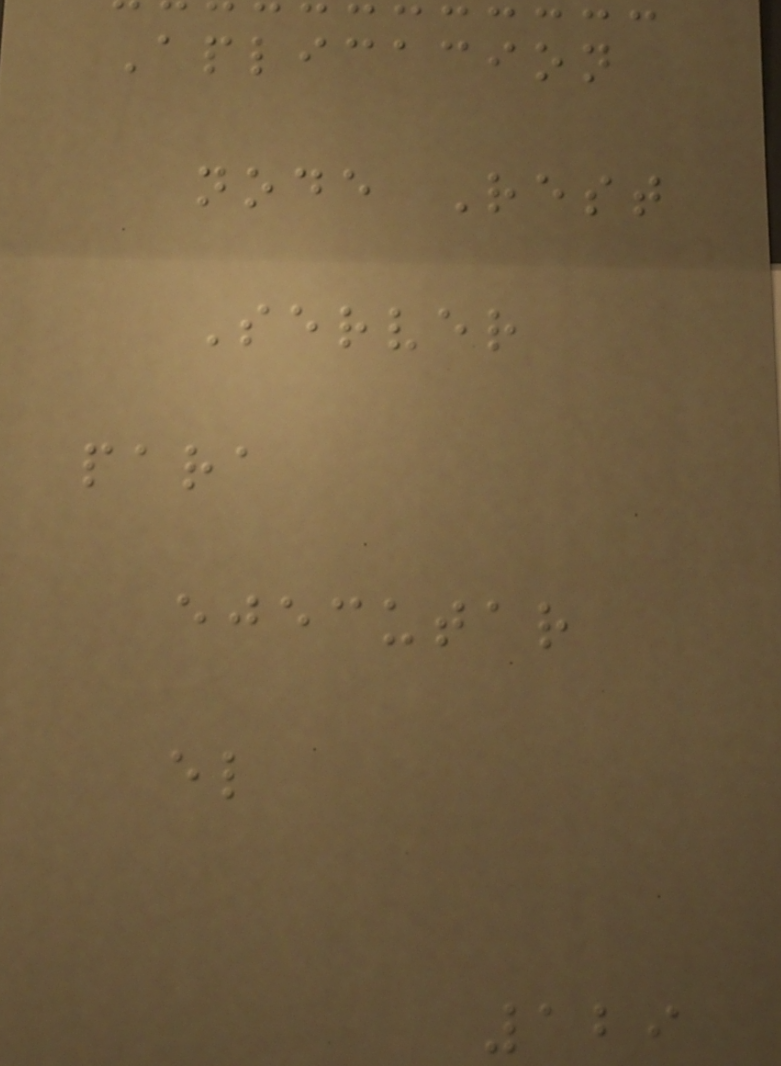Aplicacion
node Rest
Server
para
ejecutar
el
129
